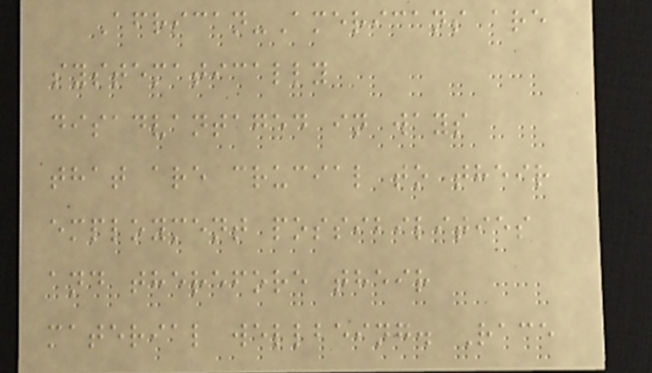African-Americans are
systematically
disadvantaged in ways
that are crucial to their
employment possibilities
and therefore their
material wellbeing. Race
